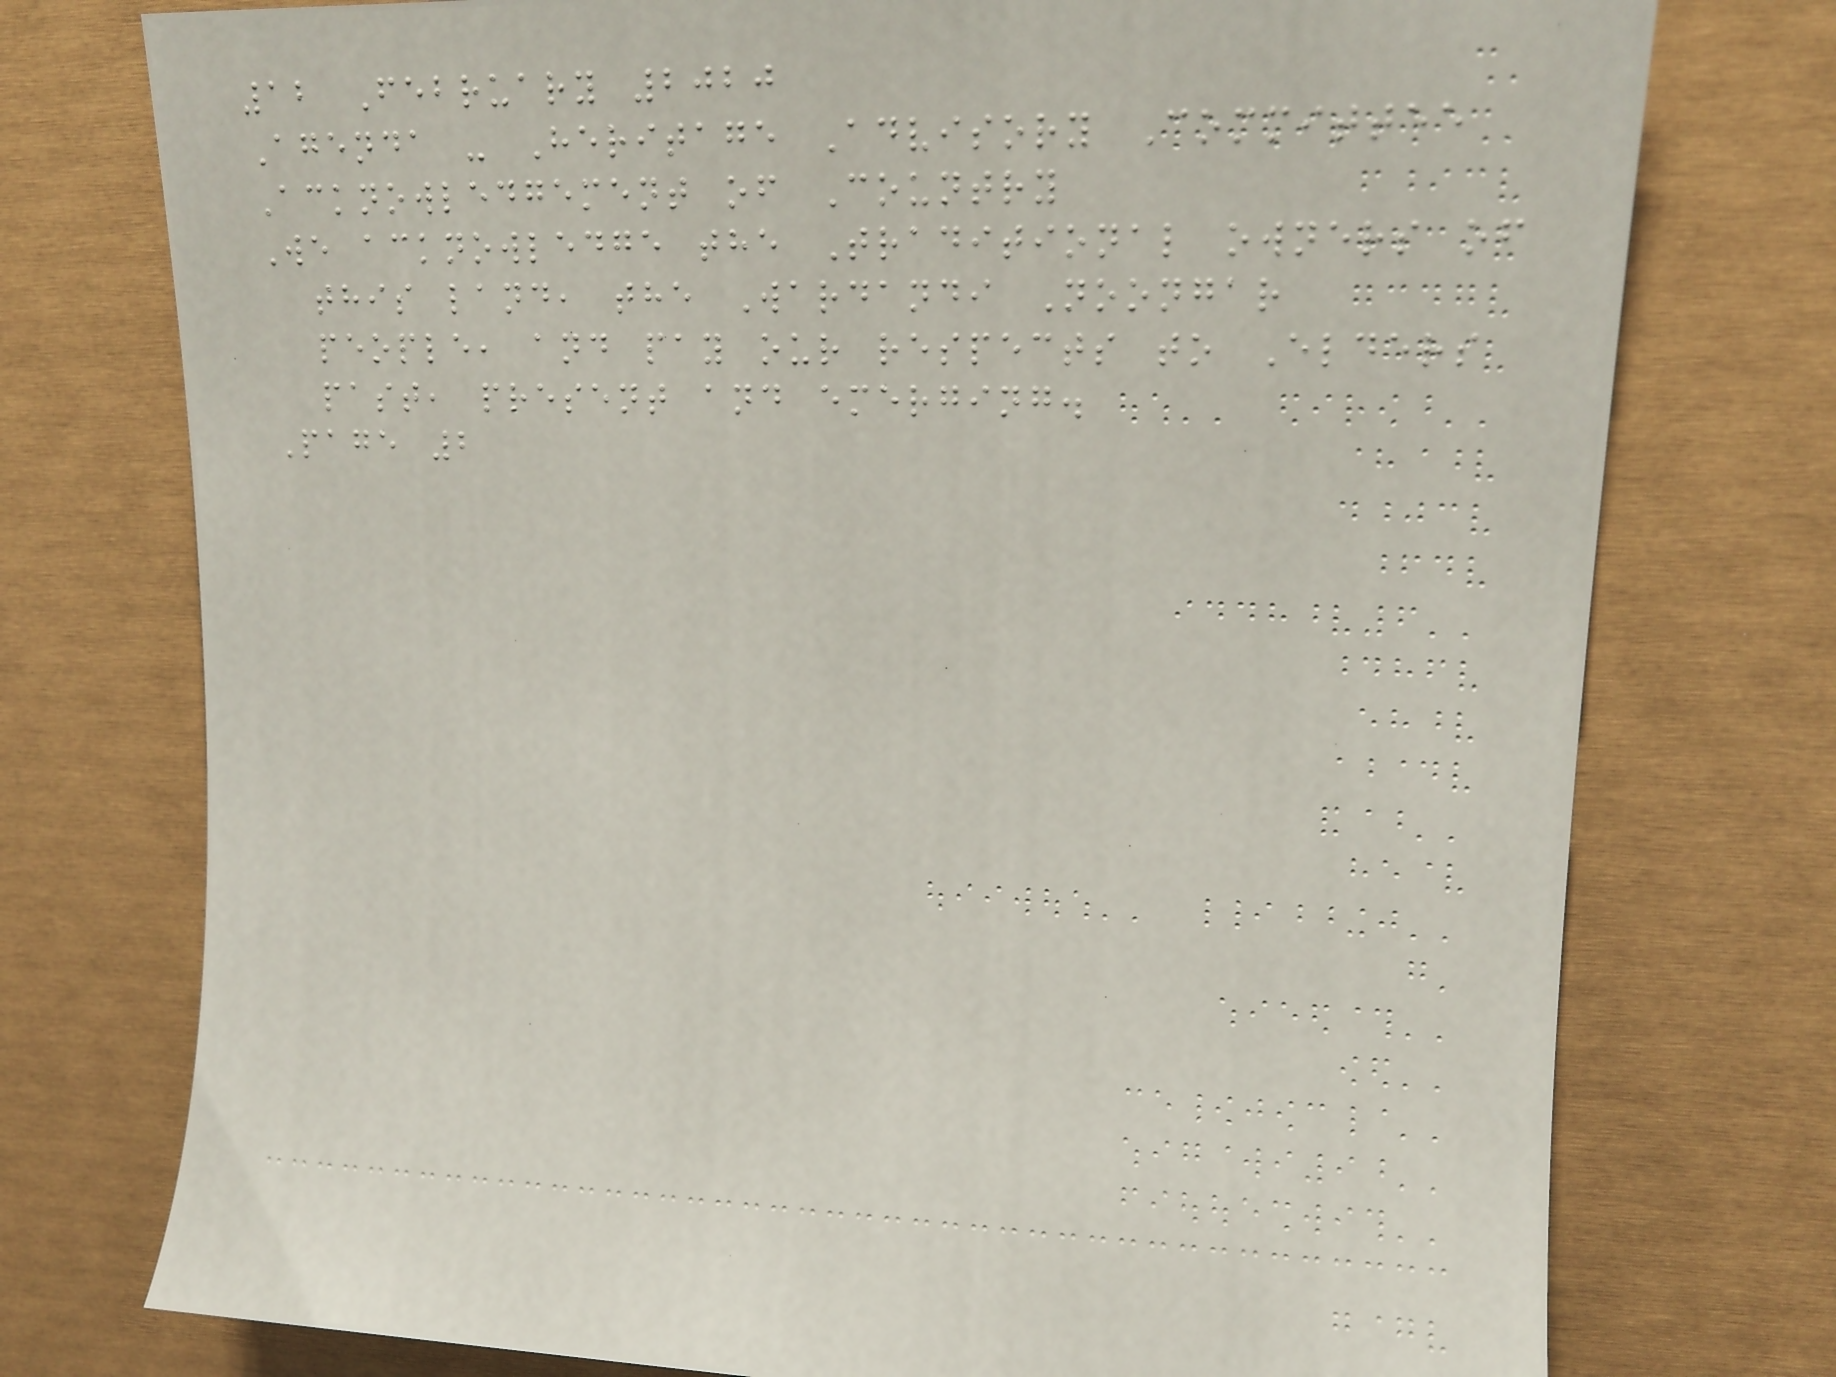12 February 2020
Agenda - Heritage Advisory Committee
Acknowledgement of Country
We acknowledge the Traditional owners of
this land, the Wardandi Noongar
people, and pay our respects to Elders
past, present and emerging.
Page 2
